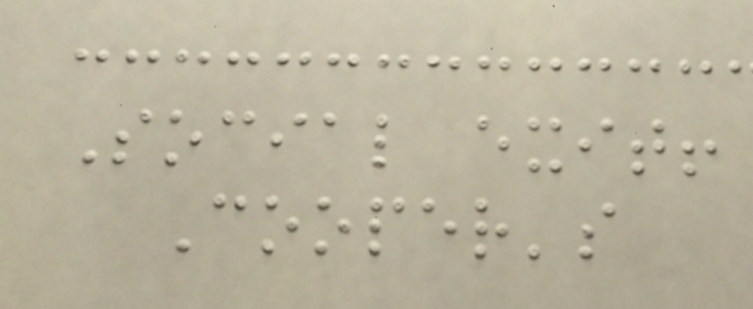Social exit!
Cooper's
